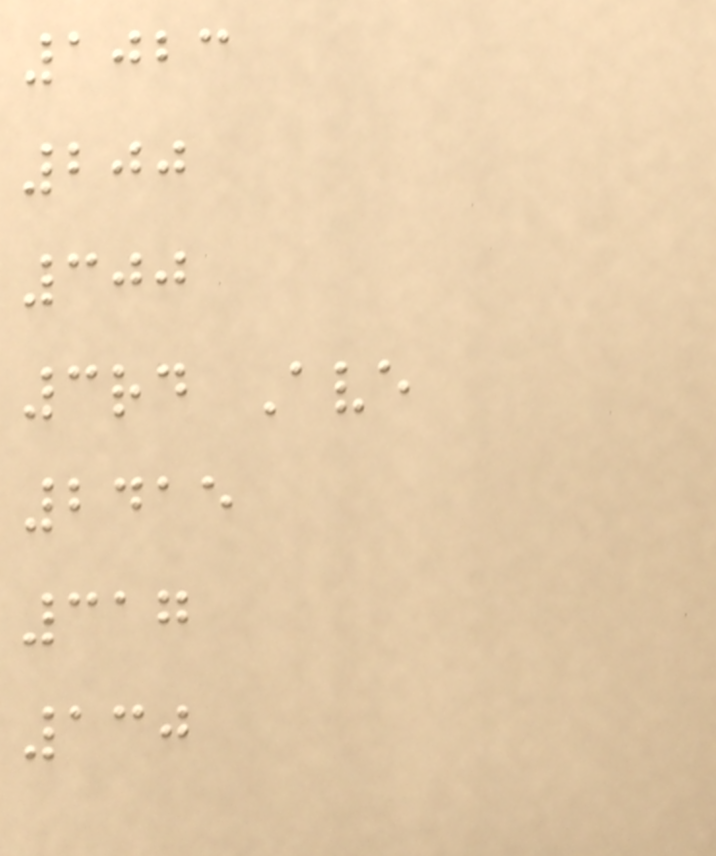1023
200
300
3rd Ave
2415
317
130
